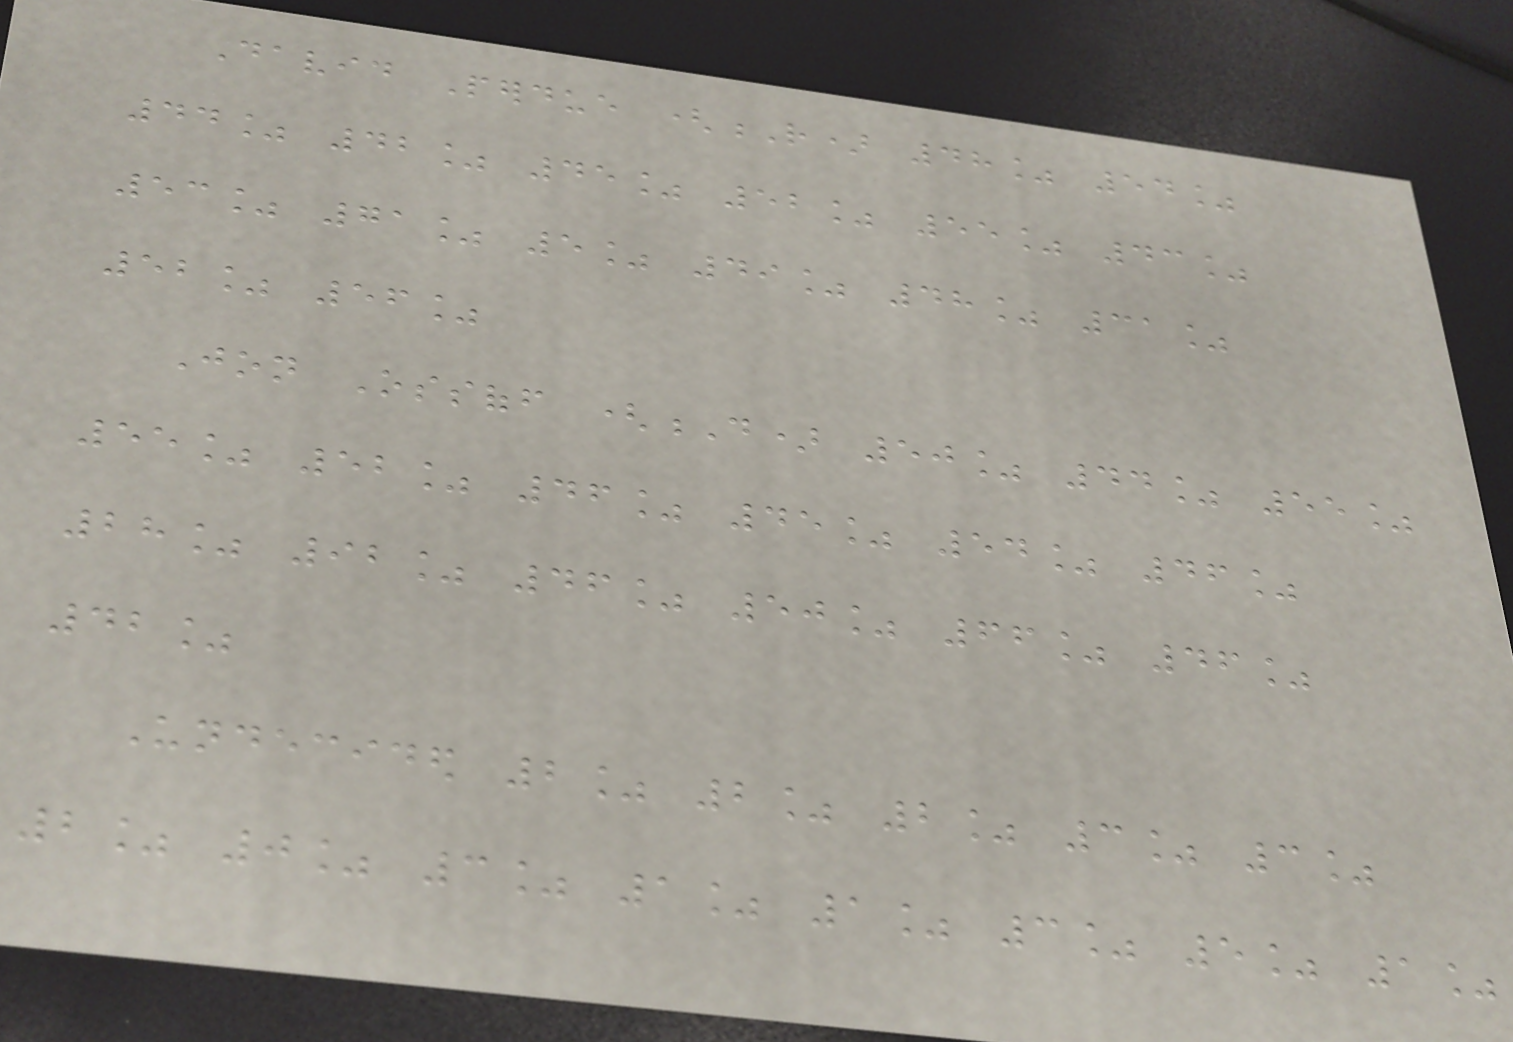David Perdue (R) 48% 54%
44% 42% 45% 52% 55% 43%
53% 71% 5% 49% 48% 31%
52% 56%
Jon Ossoff (D) 50% 44% 55%
55% 52% 46% 45% 54% 46%
28% 92% 46% 50% 66% 46%
42%
Undecided 2% 2% 2% 3% 3%
2% 0% 3% 1% 1% 3% 5% 1%
